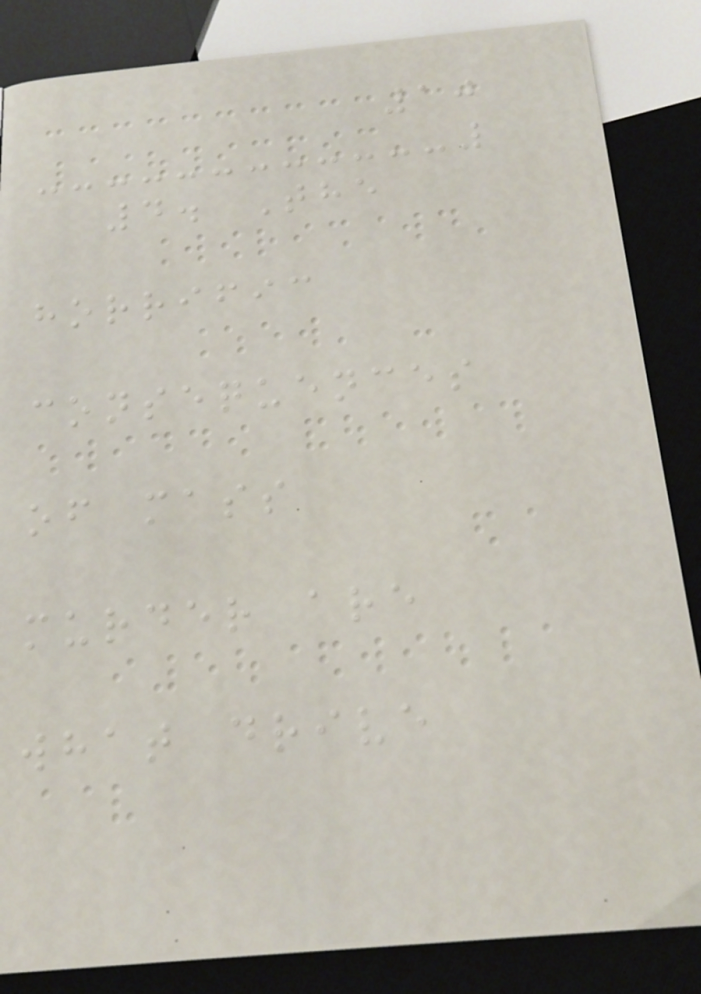10
4. The
horrific
consequences
of mass
murder are
what drive
